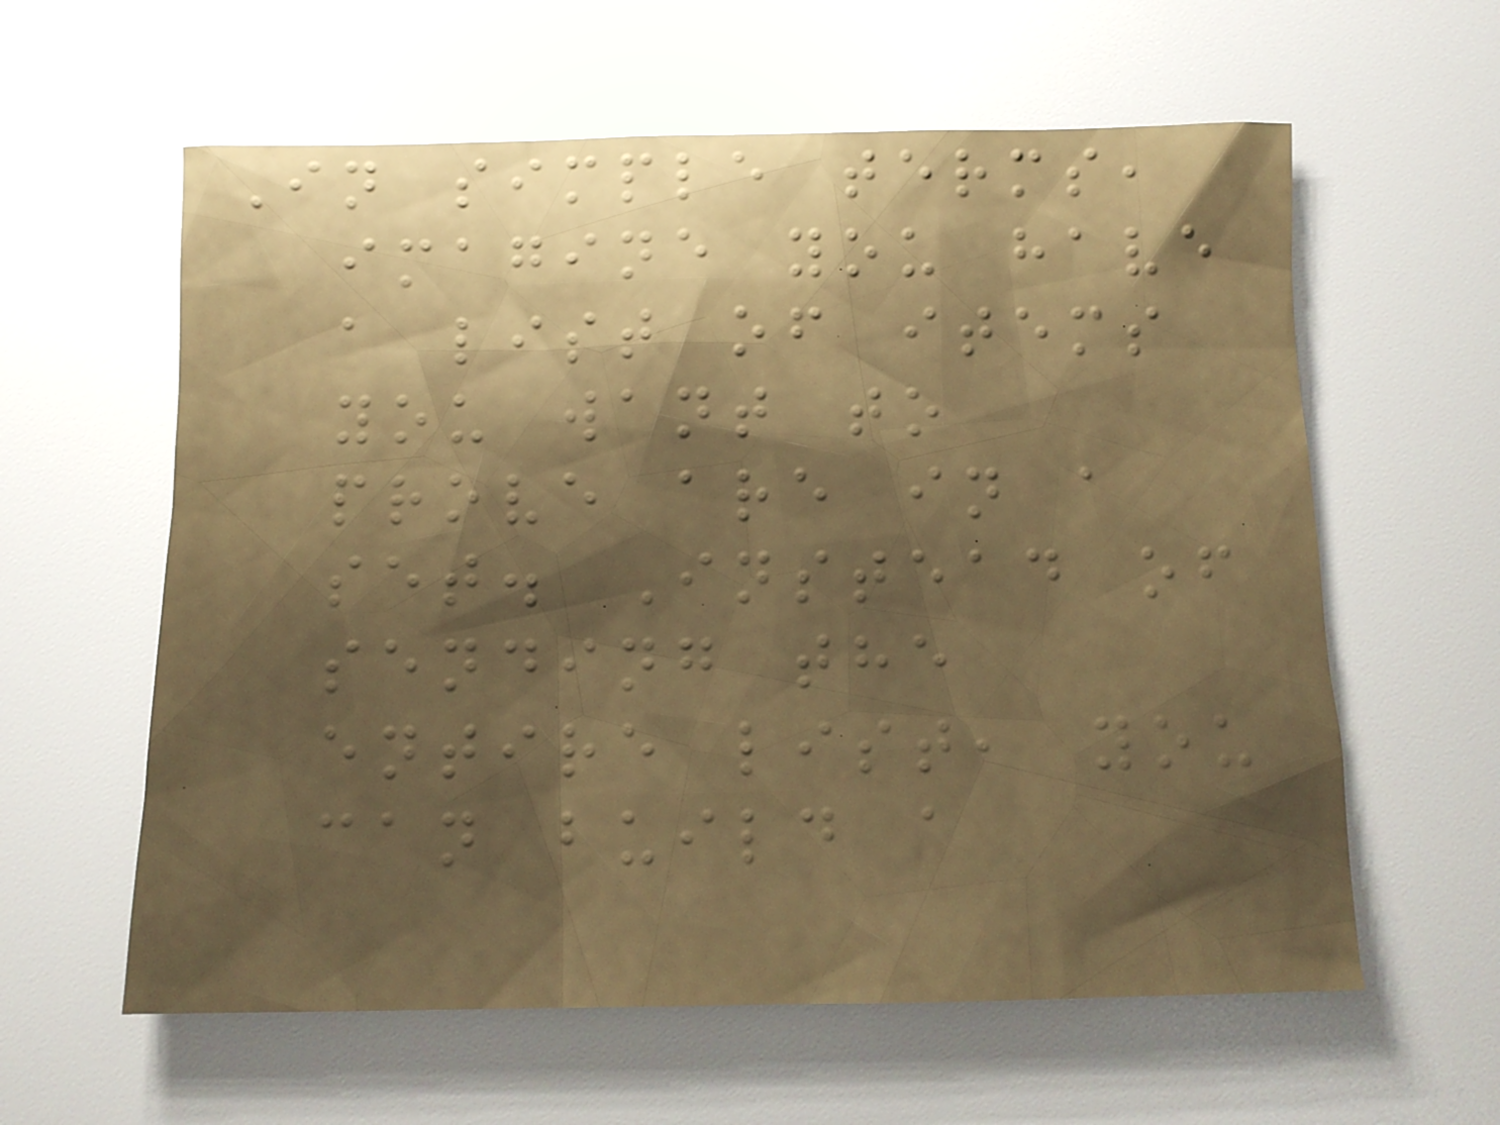In simple terms,
imagine you have
a list of items
you want to
prove are in a
set. Instead of
sending the
entire list, you
can build a
